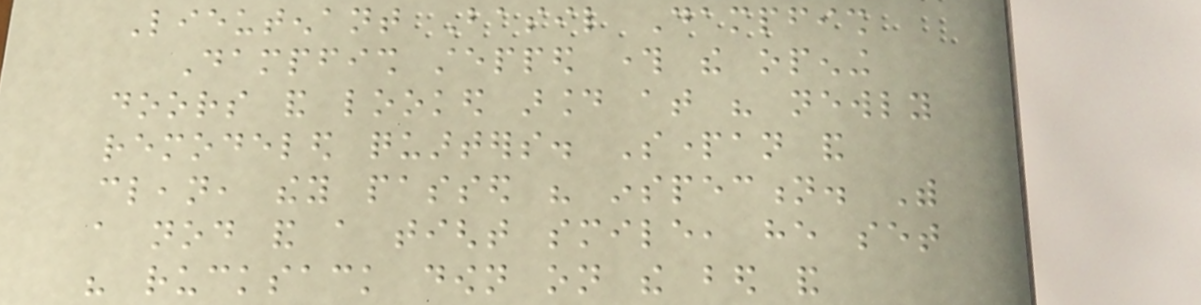Lieutenant Basil Dampfish
Dampfish stepped through the opening
doors and looked around at his newly
remodeled quarters. Spartan and
clean, they passed his inspection. With
a nod and a tight smile, he set
his rucksack down on the bed and
